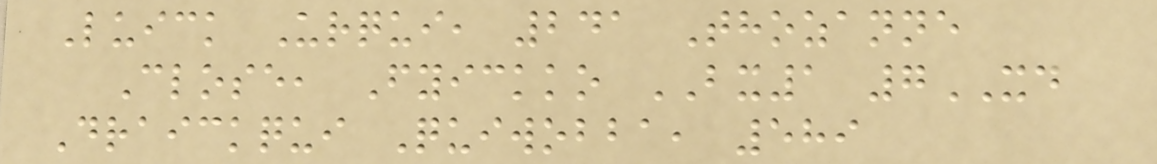Luick Urqui, 241 Thozanne
Close, Fyickko BX1 7XD
Draickqui Quiwobba, 589
